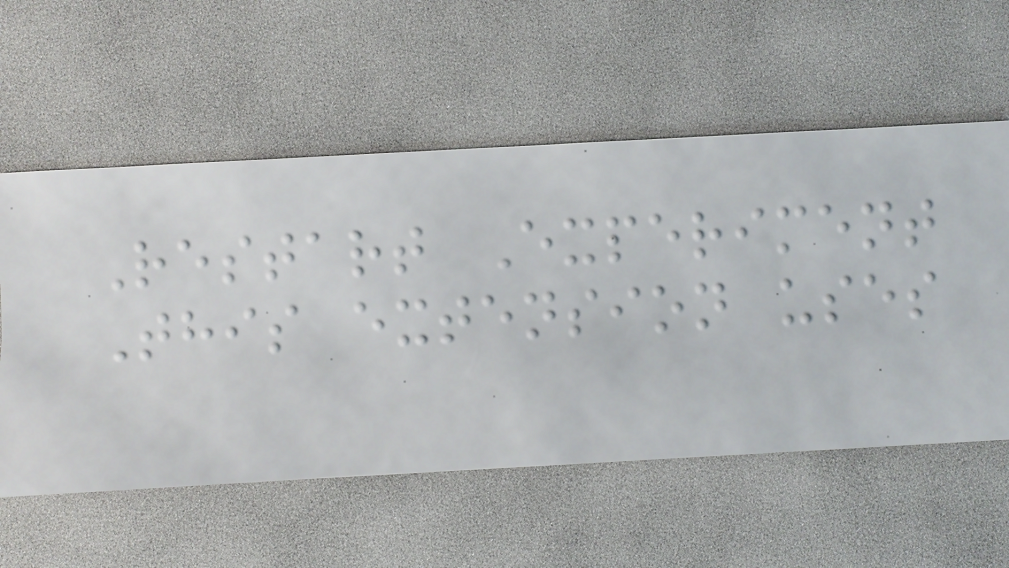Restart Experiment
This extension uses
